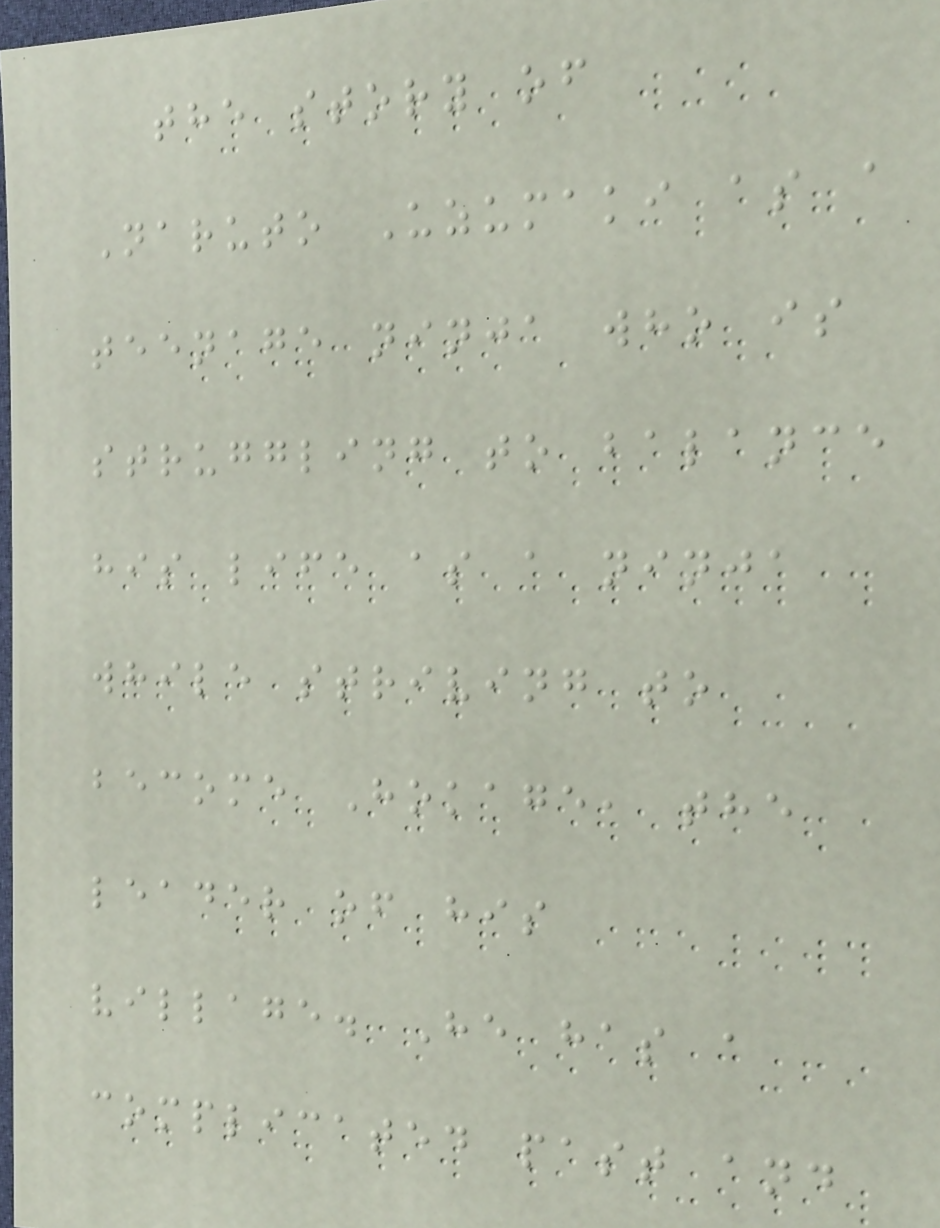the story of
Naruto Uzumaki as a
teenage ninja who is
struggling to balance
his life as a ninja
while striving to
become Hokage, the
leader of his
village. He has a
complicated past and
